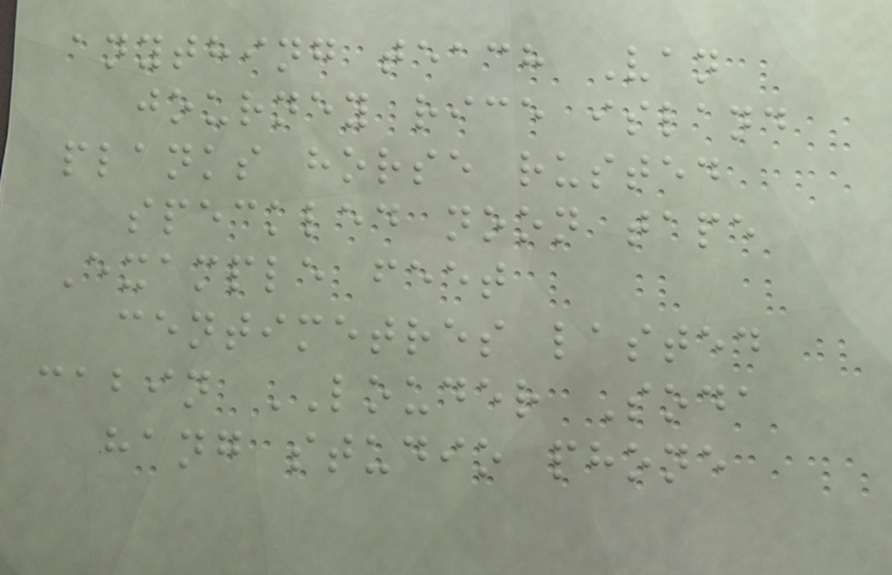anything teach Van
journey rice island
planks horse rusted
speckled noon tape
Example feet
centimetres lasted
cabin LOUDER Soda
hang studio phone
